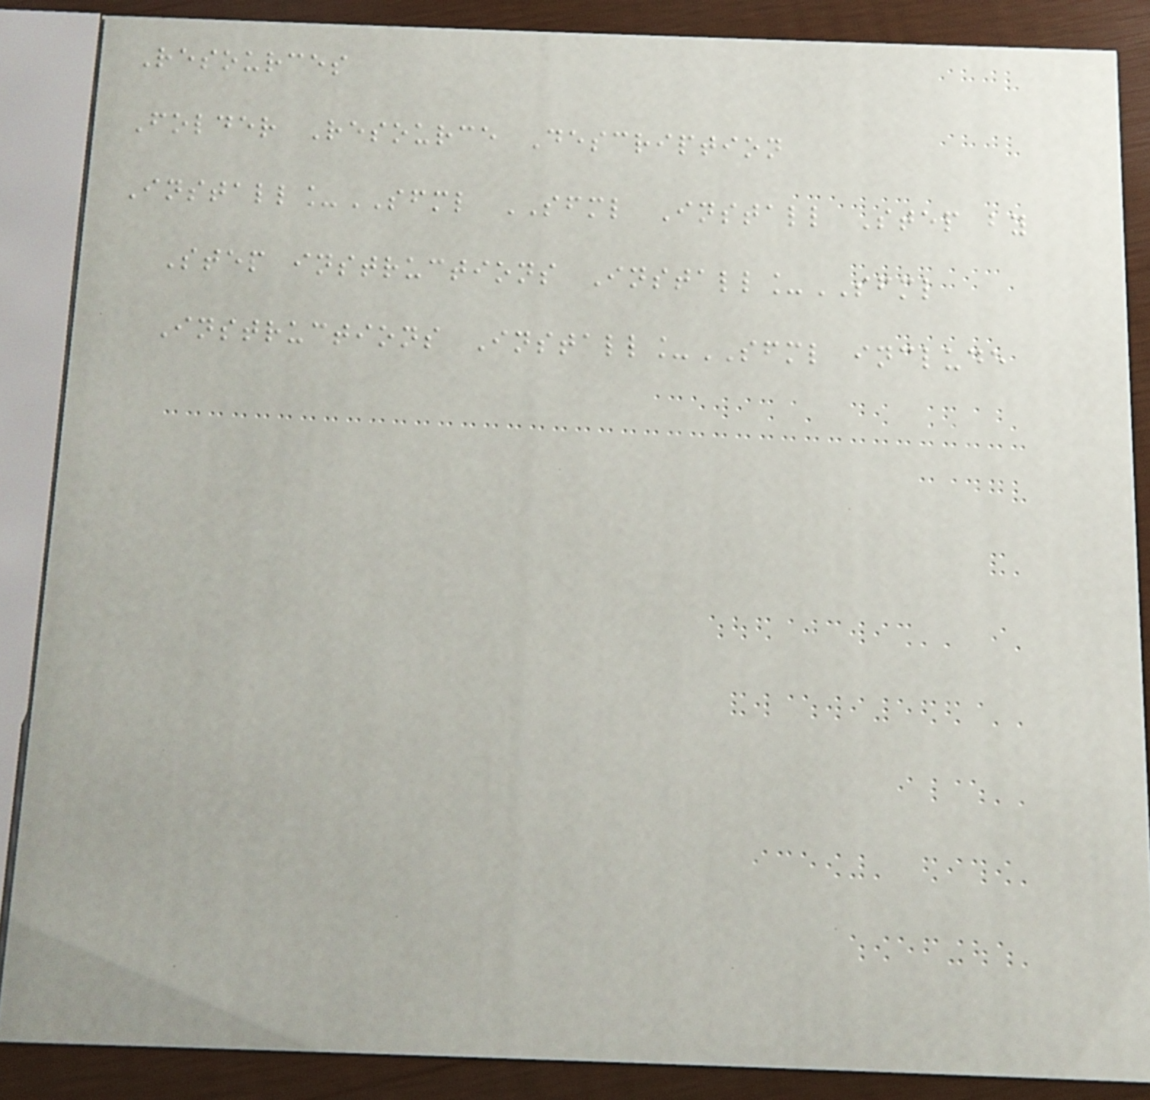Resources
Folder Resource Description
Install_SFML SFML Install Step by
Step instructions Install_SFML
Instructions Install_SFML include
